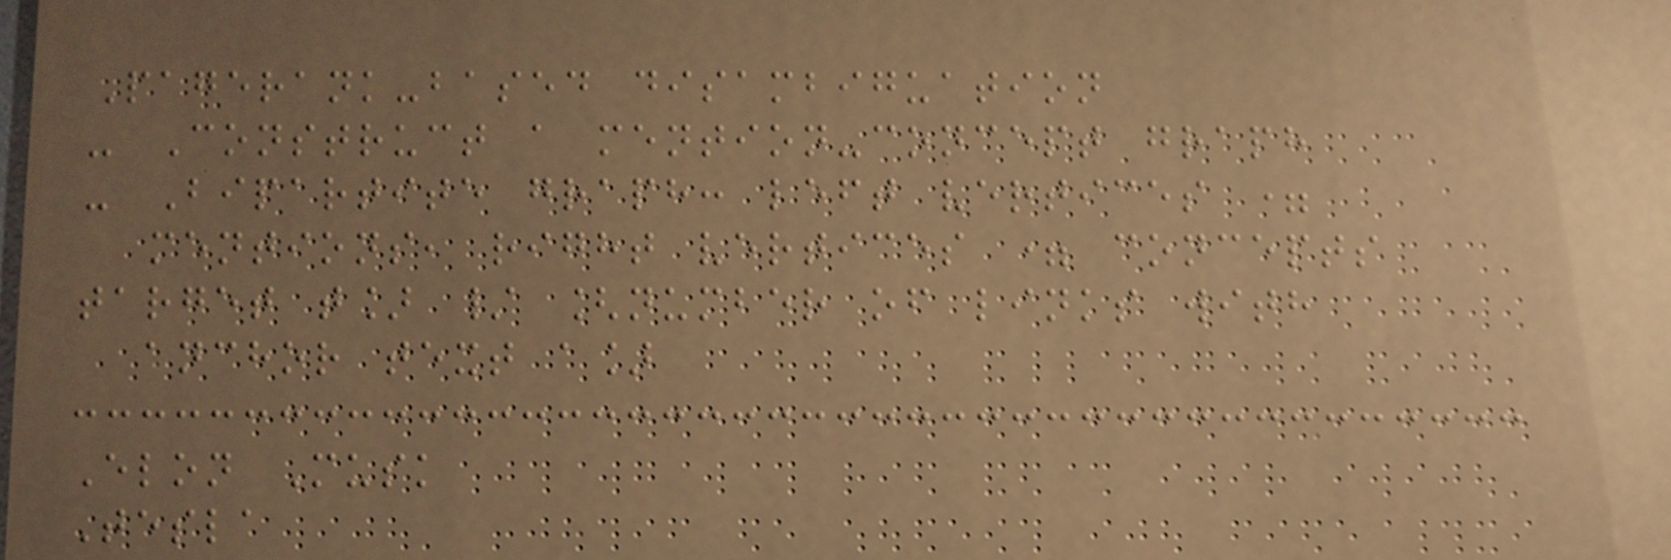Pagerank-based disambiguation
- Construct a mention-concept graph
- Bipartite graph: left vertices =
mentions, right vertices = concepts
target t] / [number of links with
anchor text a]
Elon Musk
Tesla
